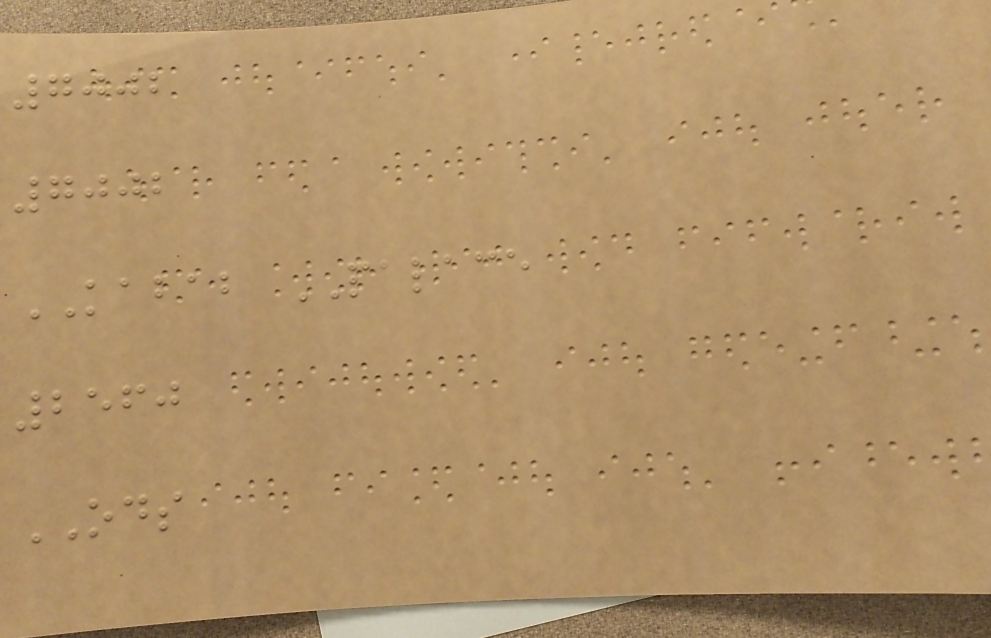7002
7002
KABAB PALACE
2560
ODS
